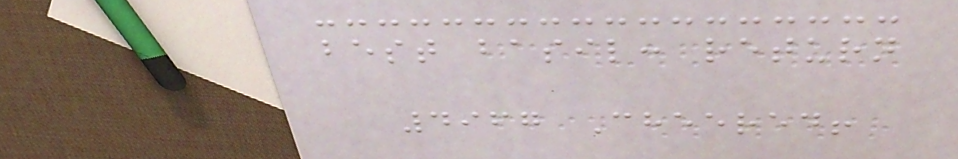best basil: return
4967 Cheered!
